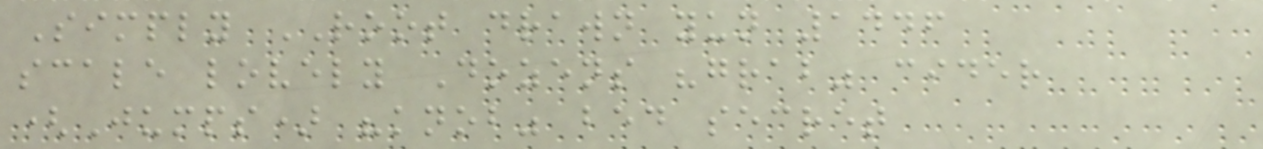Simply ROOT drawn yun 1446
scale lovely Dozens "grab" cider
(Jumps) "knob" bed secret
